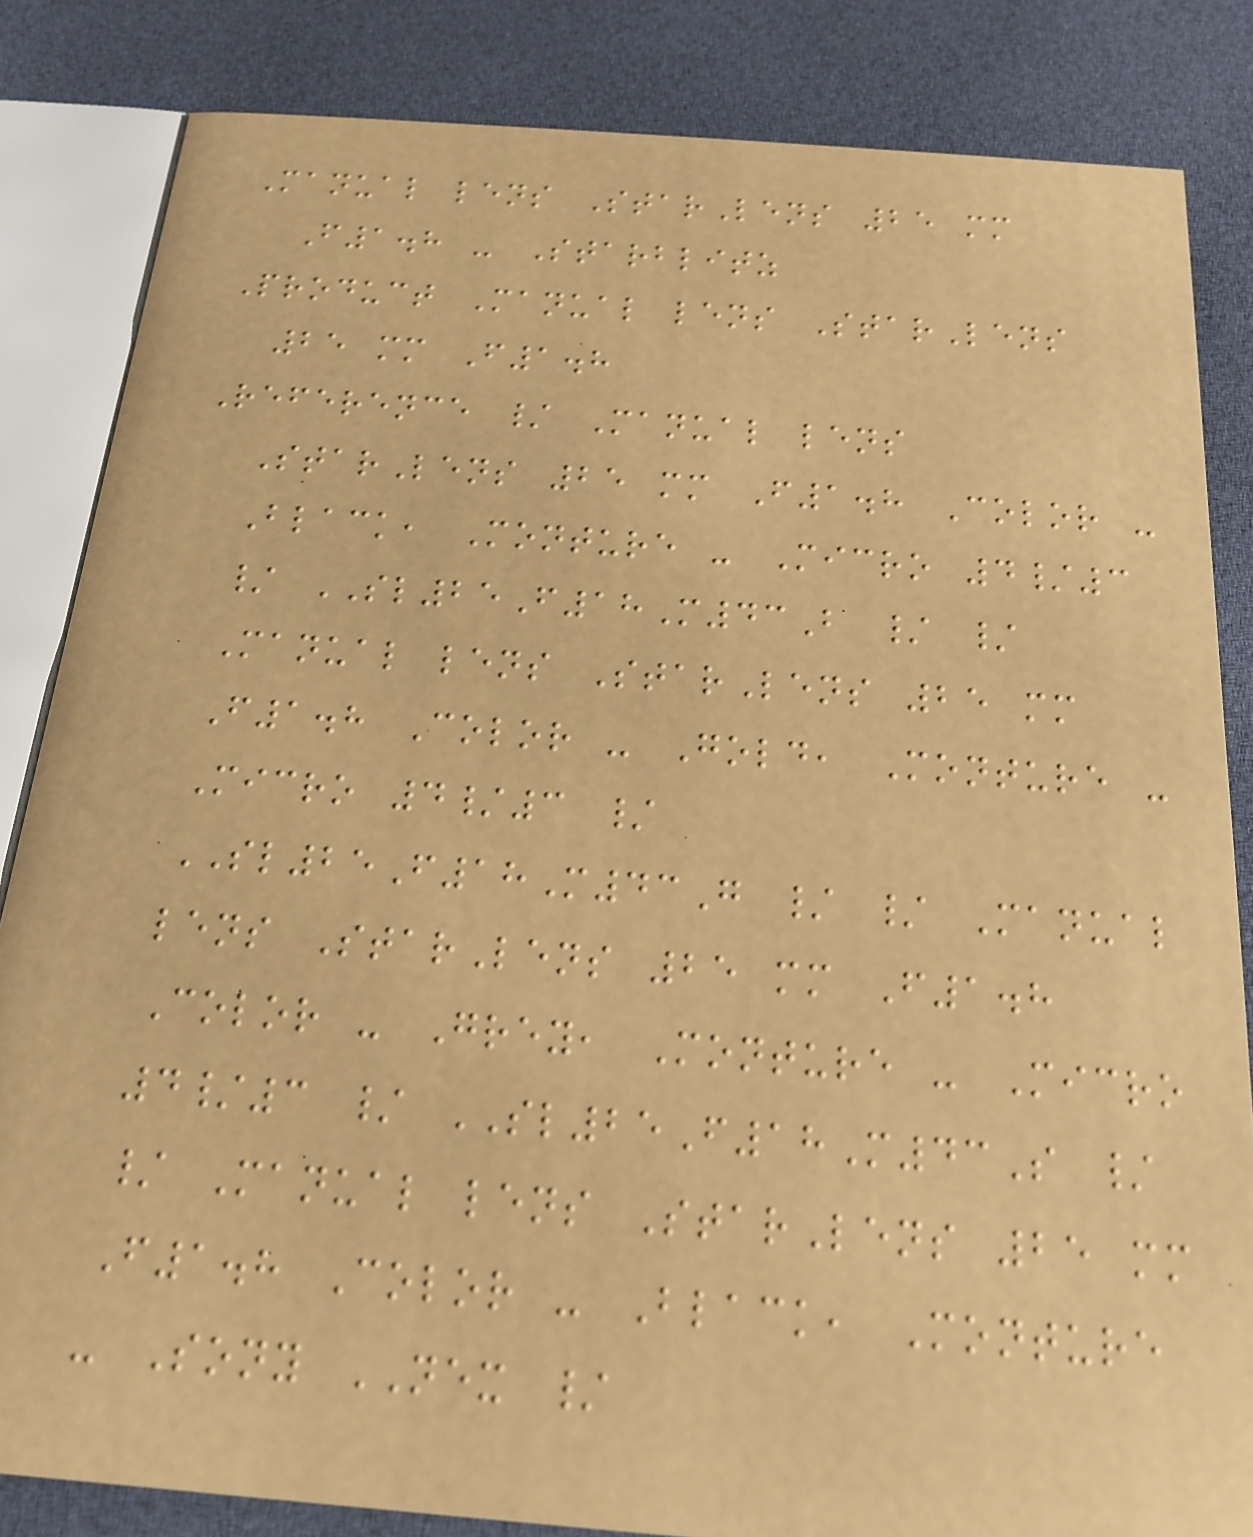Manual lens StarLens 25 mm
F1.8 - Starblitz
Product Manual lens StarLens
25 mm F1.8
Reference / Manual lens
StarLens 25 mm F1.8 Color -
Black, Monture - Micro 4/3
/ SL25F18M43B / /
Manual lens StarLens 25 mm
F1.8 Color - Gold, Monture -
Micro 4/3 /
SL25F18M43G / / Manual
lens StarLens 25 mm F1.8
Color - Grey, Monture - Micro
4/3 / SL25F18M43S /
/ Manual lens StarLens 25 mm
F1.8 Color - Black, Monture
- Sony NEX /
